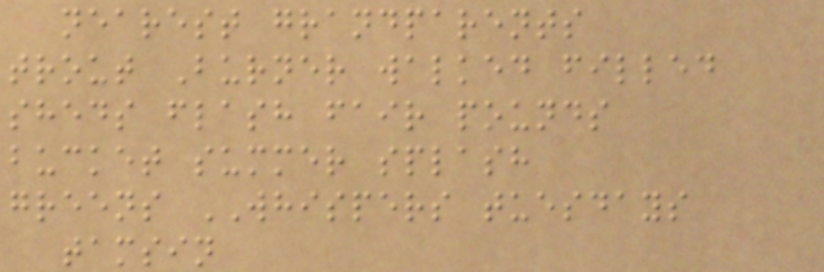nearest grandparents
trout Burner walked filled
sheds flash fair pounds
bucket summer splash
greens WHISPERS tuesdays
tamsin
